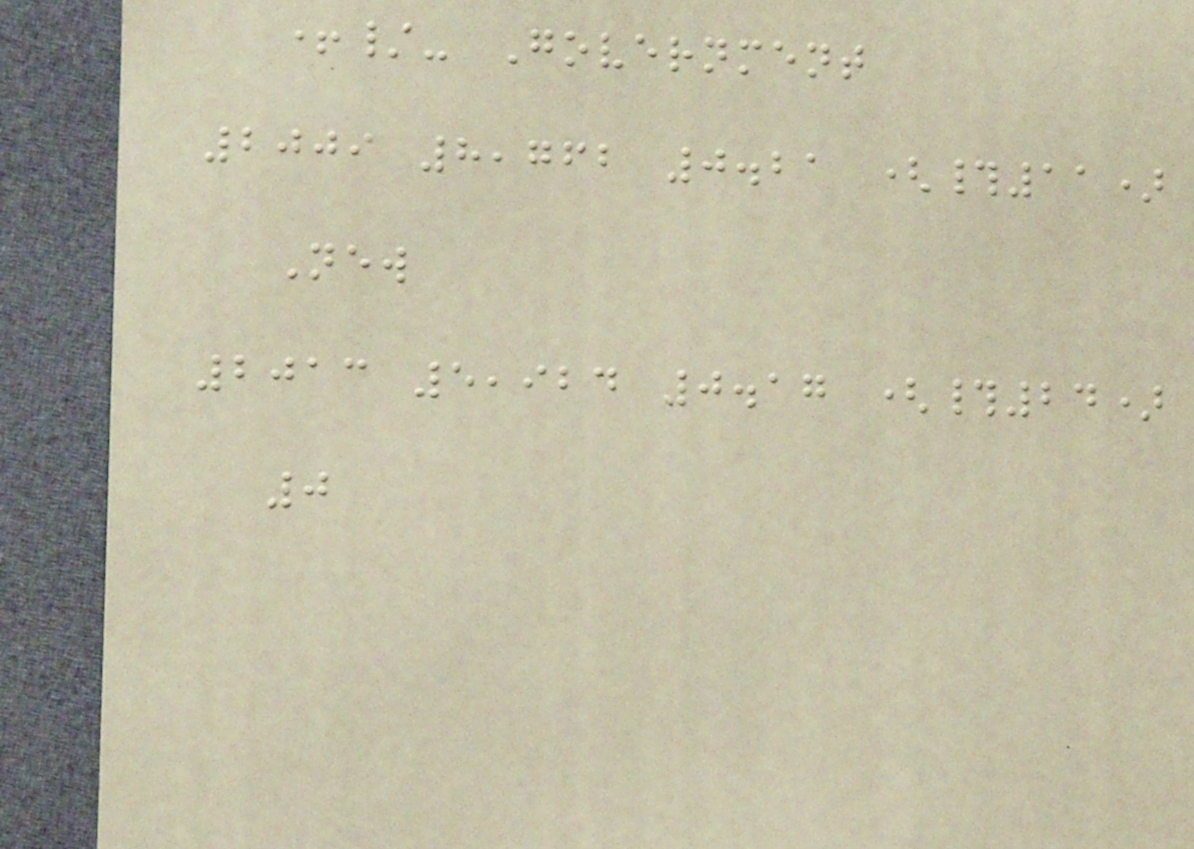+/- Government
2009 8,762 0.21 (#11)
New
2013 5,924 0.17 (#24)
0
